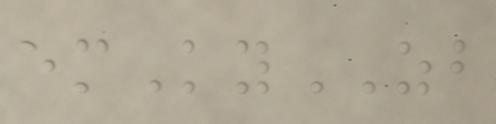emKyZB
